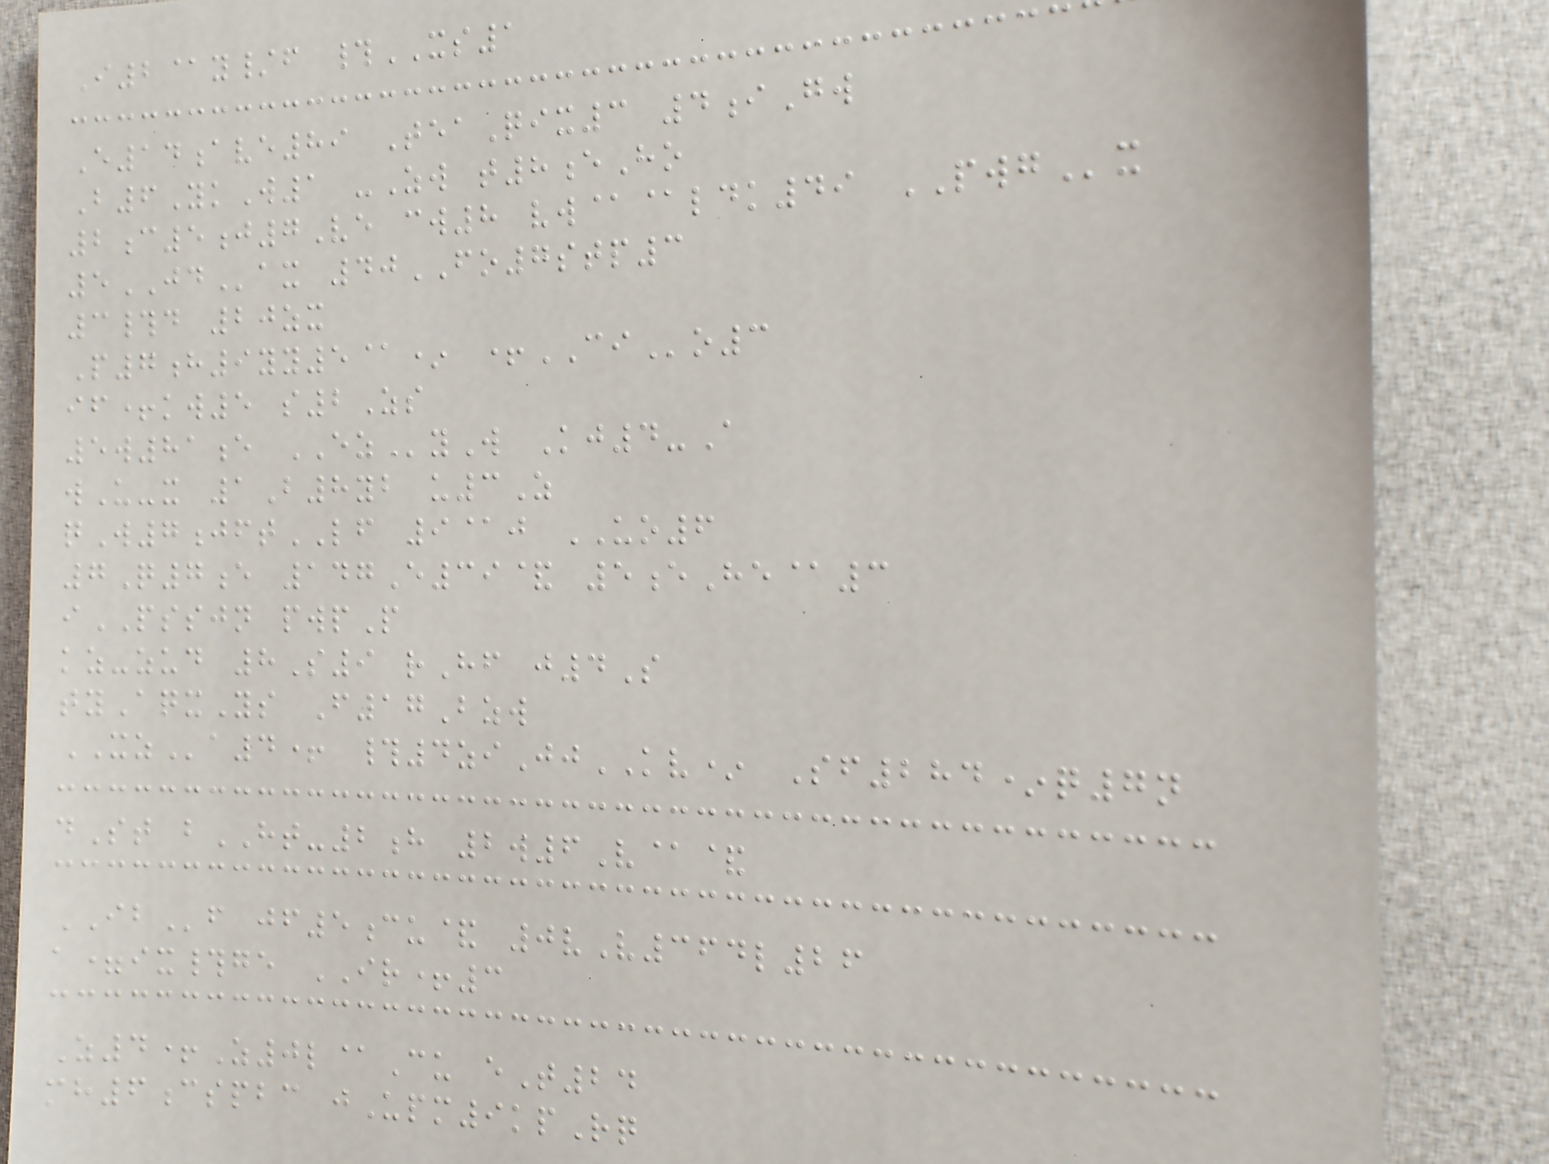I2@y/f #XS1
E14ave89 TeaQix3 4iGw
B6YkW1 -Zw t8eHo
2c5j7Ve cw8 vw@@ldk49 PWGx
5JDax 40FO7stp3
3#d 20zx
P7h9yy5@* +CIo3
if+kw5 s2Zs
5w81e EZyW Kj4-A
wU-x 1B8yb u3Z
qW7jftLF 9@j UO6
7Q7e 147E39& 5eHe@3
iPSSJN pwpP
kz-zud 8S9 rHf j4S
tyAqxYs F17Bzw
XZa4+ #4ziJjKV* Sf284*q7n
dSt bHT-2h 2w6V@&
IBf jf5cu& 0vV364l26
a=ix#ge IR+3
Z4+Z0l@Cu eT24
mh6cspbc jUpm9kpRq
